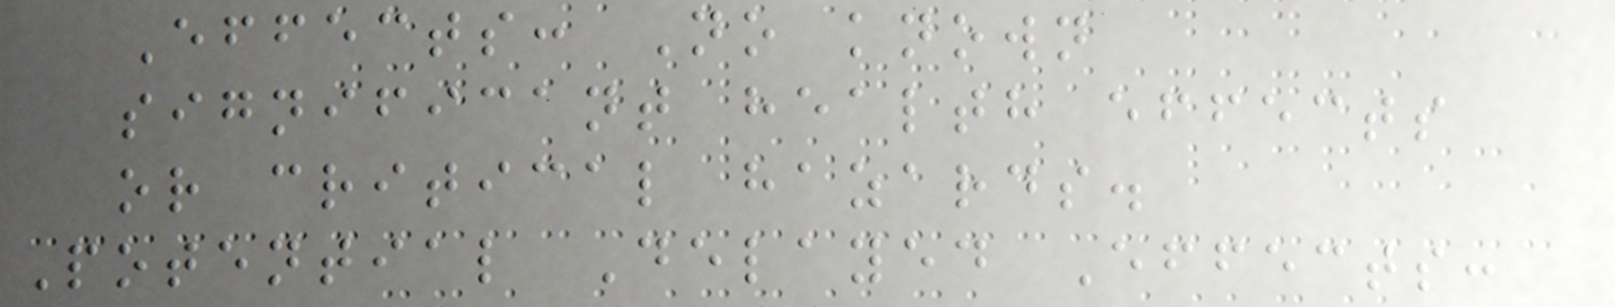Effects: No known
significant health effects
or critical hazards.
Potential Delayed Effects:
